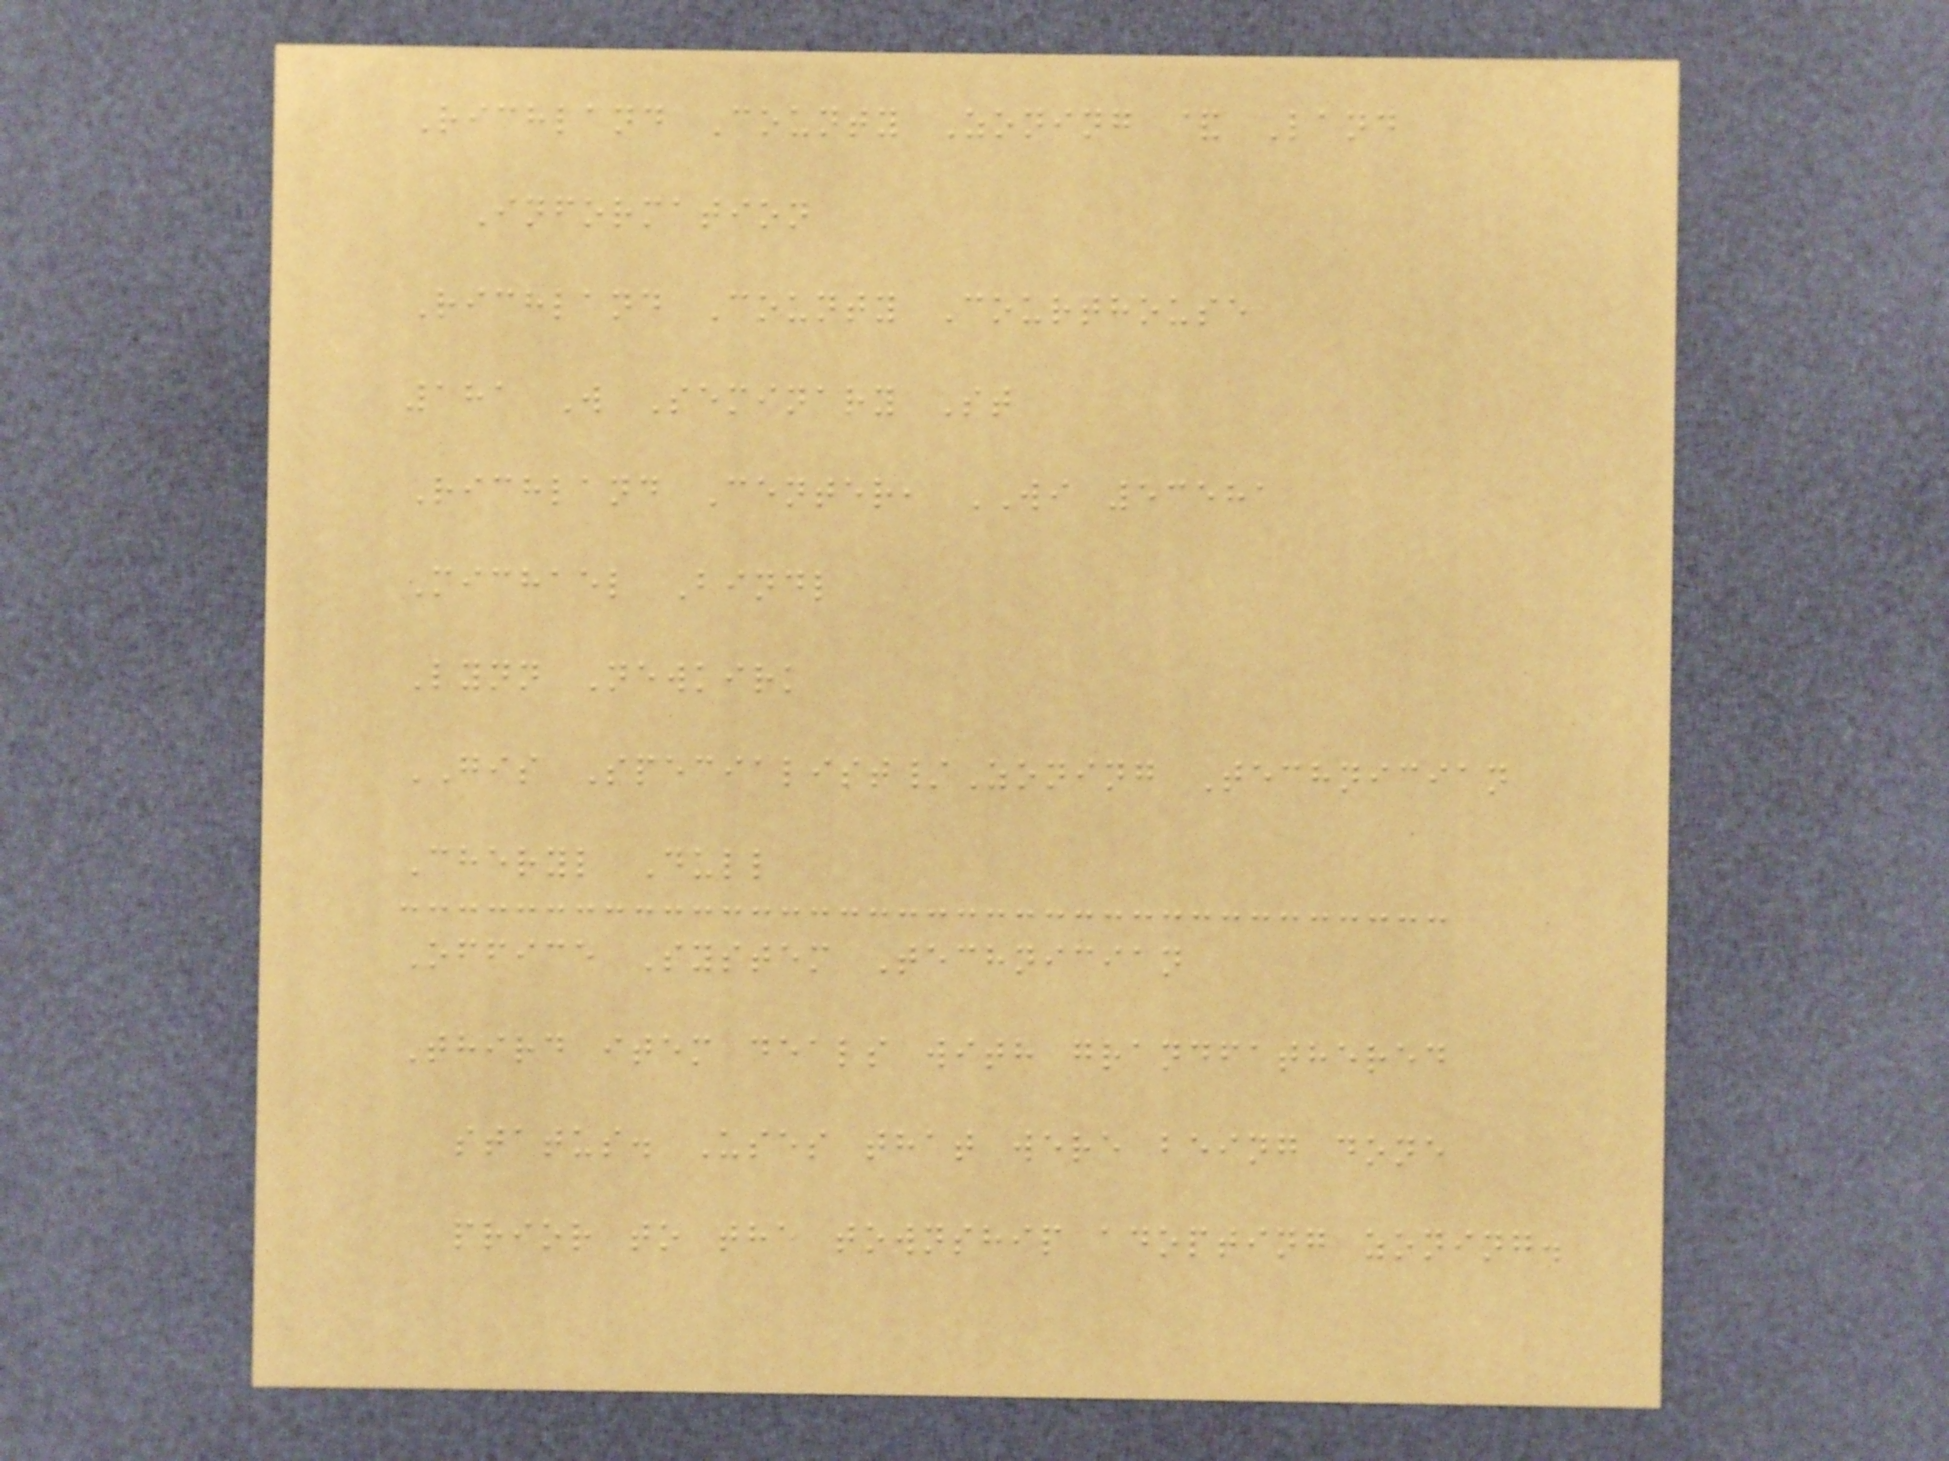Richland County Zoning & Land
Information
Richland County Courthouse
181 W Seminary St
Richland Center, WI 53581
Michael Bindl
Lynn Newkirk
GIS Specialist/Zoning Technician
Cheryl Dull
Office System Technician
Third item deals with grandfathered
status. Uses that were being done
prior to the township adopting zoning.
